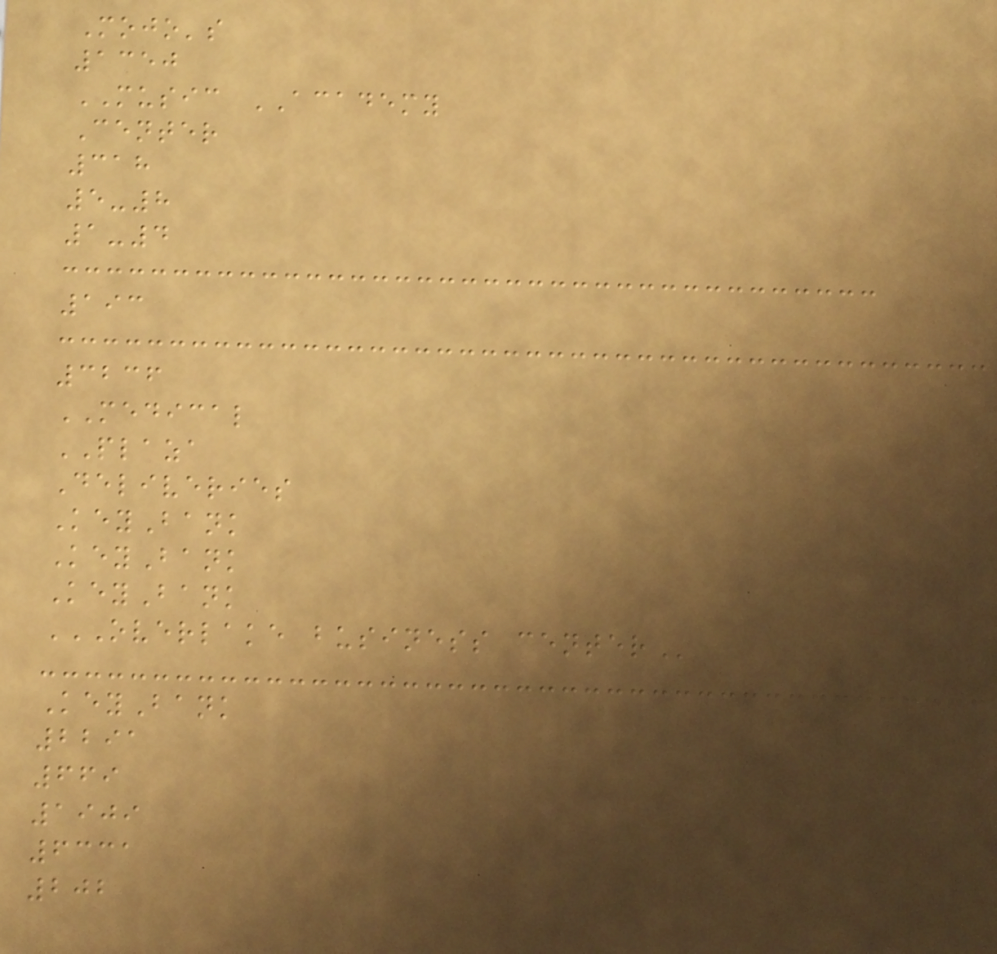Mojo's
1350
MUSIC ACADEMY
Center
318
5-8
1-4
193
3236
MEDICAL
PLAZA
Deliveries
KeyBank
KeyBank
KeyBank
OVERLAKE BUSINESS CENTER
KeyBank
2291
669
1909
6331
202
